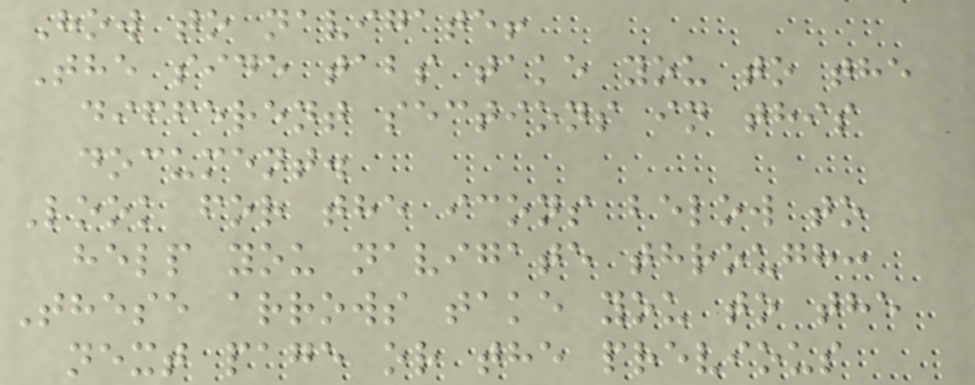How to navigate!
The side tabs take you to the
different sections in this
document.
Look for the icons below to
help you navigate through:
These arrows take you to the
next page or the previous
